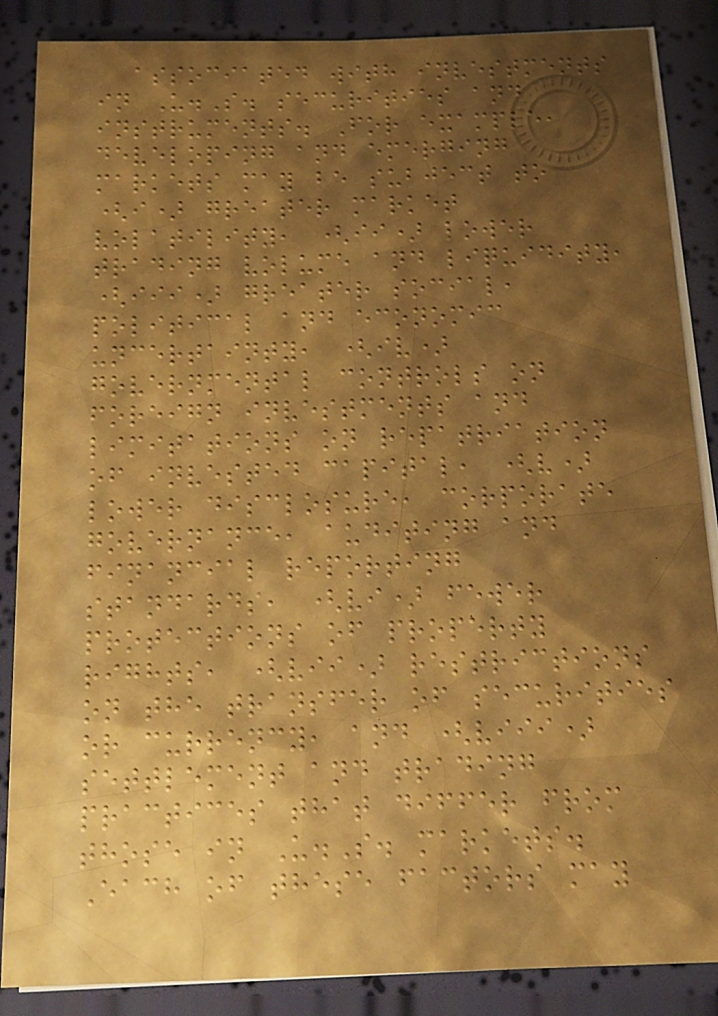associated with investments
in U.S. securities and
instruments. For example,
developing and emerging
markets may be subject to
(i) greater market
volatility, (ii) lower
trading volume and liquidity,
(iii) greater social,
political and economic
uncertainty, (iv)
governmental controls on
foreign investments and
limitations on repatriation
of invested capital, (v)
lower disclosure, corporate
governance, auditing and
financial reporting
standards, (vi) fewer
protections of property
rights, (vii) restrictions
on the transfer of securities
or currency, and (viii)
settlement and trading
practices that differ from
those in U.S. markets.
Each of these factors may
